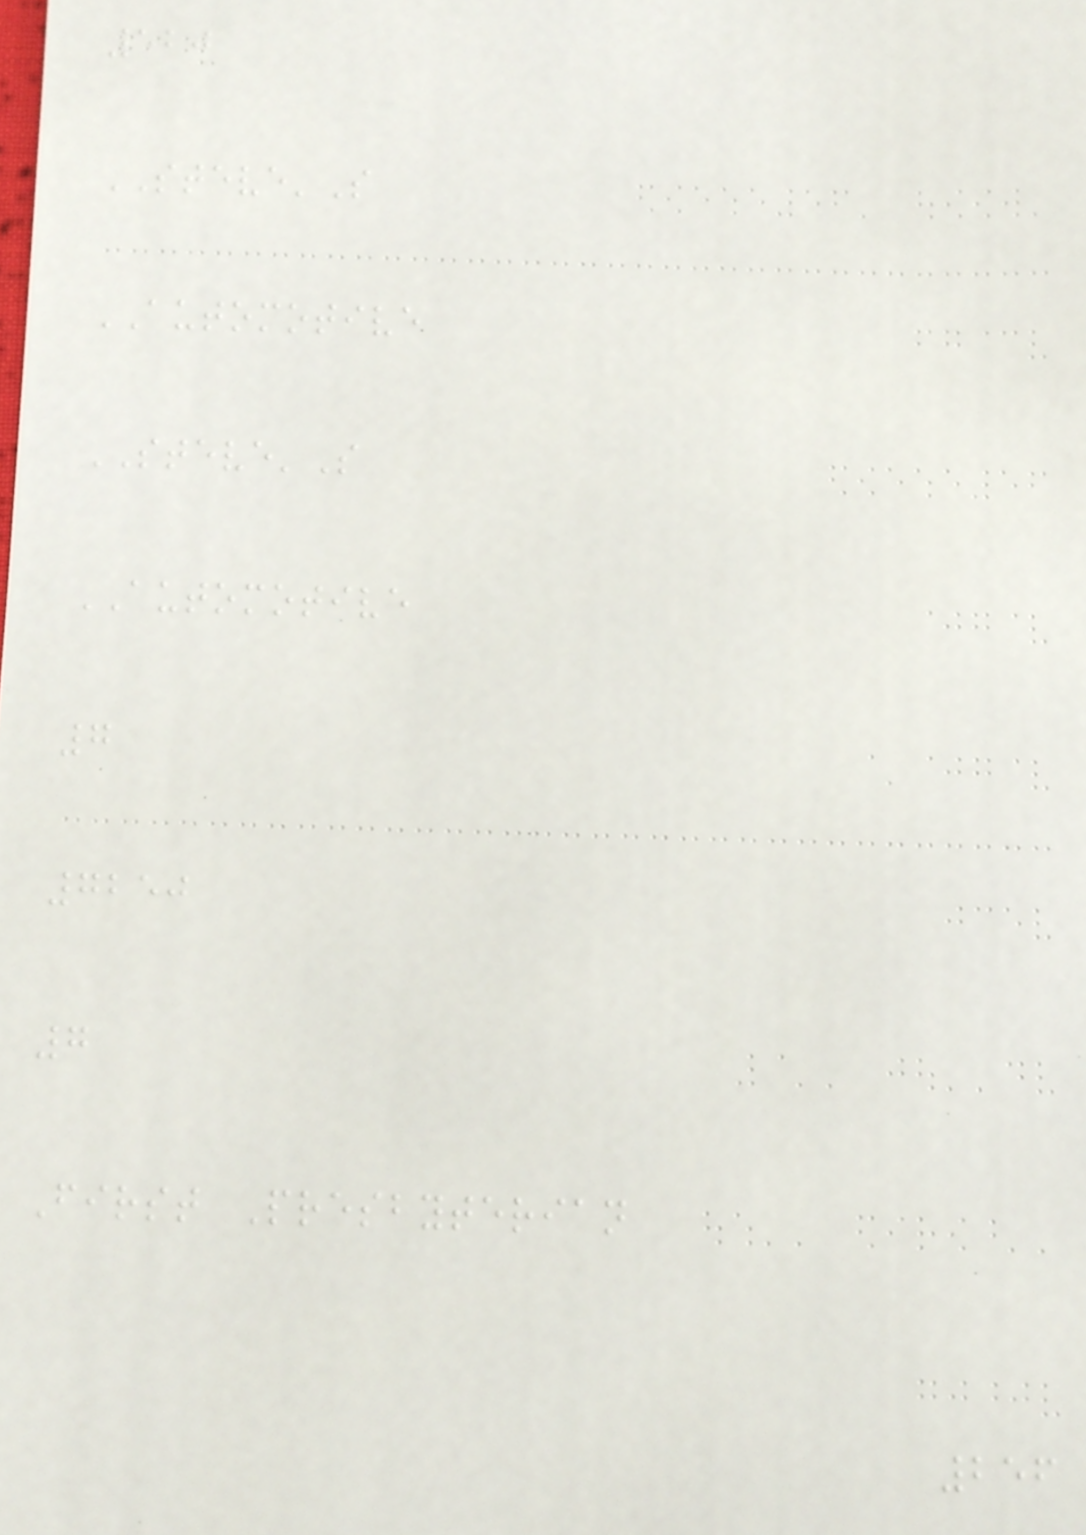520
STEVE'S
AUTOMOTIVE
STEVE'S
AUTOMOTIVE
7
7250
7
First Presbyterian
256
